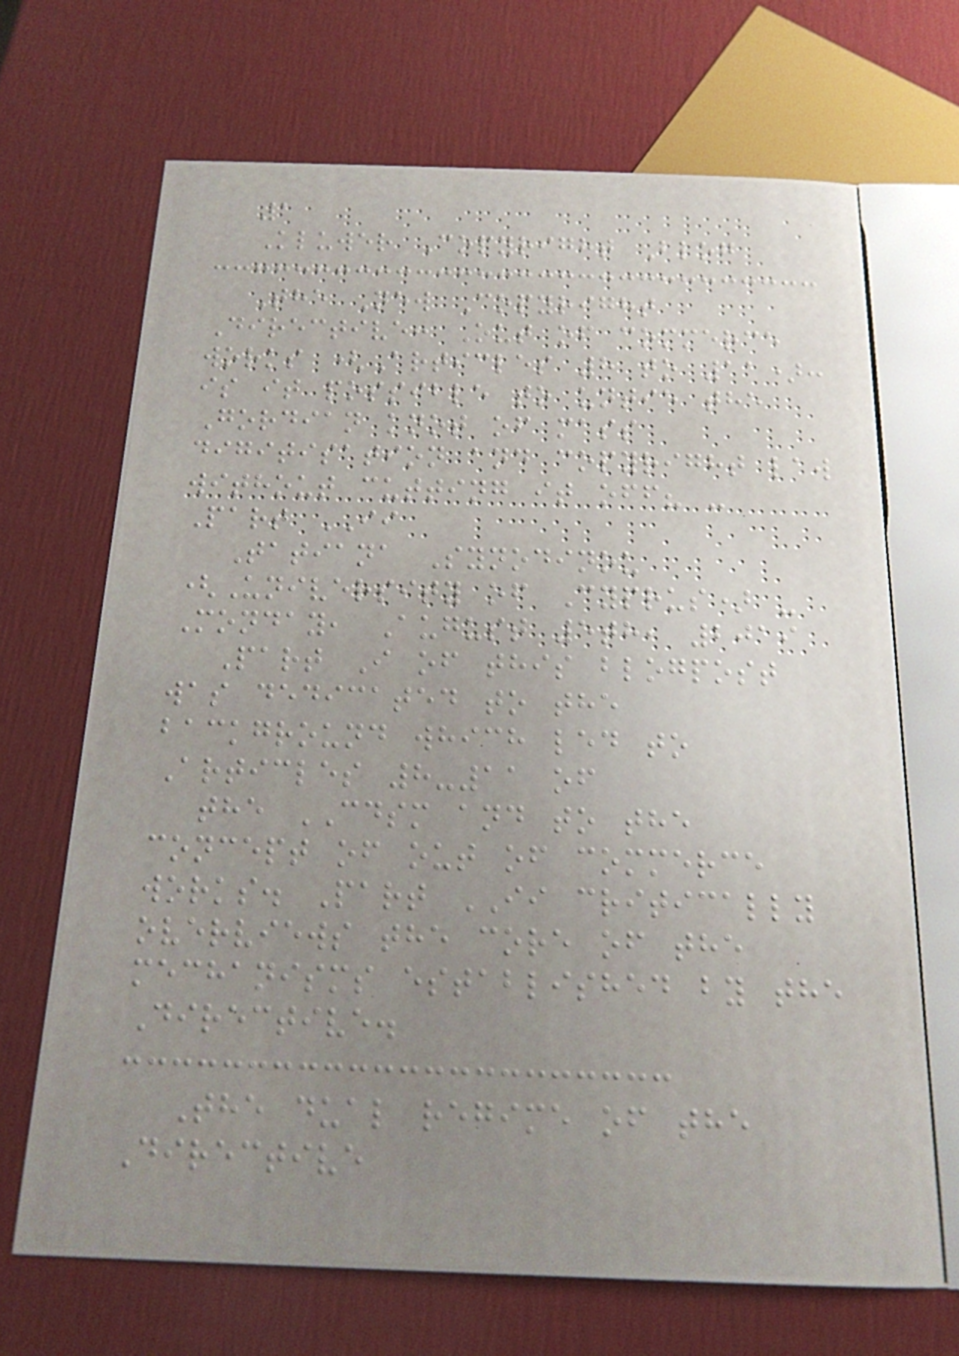1
Kluwer Copyright Blog
The New Copyright
Directive: Out of commerce
works (Articles 8 to 11):
is it possible to untie the
Gordian knot of mass
digitisation and copyright law
without cutting it off? -
Part II
Tatiana Synodinou
(University of Cyprus) -
Monday, August 5th, 2019
Part I of this blogpost
was dedicated to the
background which led to
Articles 8-11 of
the CDSM and to the
concept of out of commerce
works. Part II critically
overviews the core of the
mechanisms established by the
Directive.
The dual regime of the
Directive
